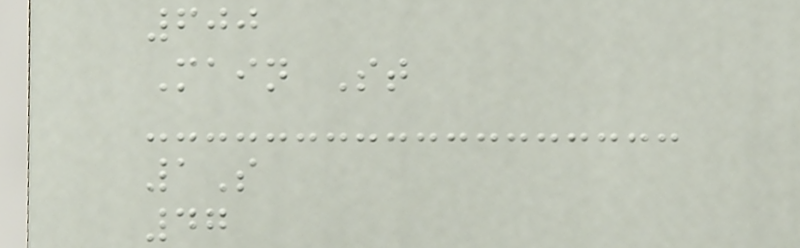600
Main St
1S
47
